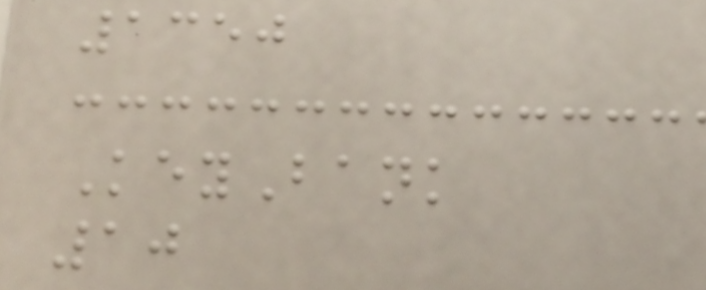1350
KeyBank
10
